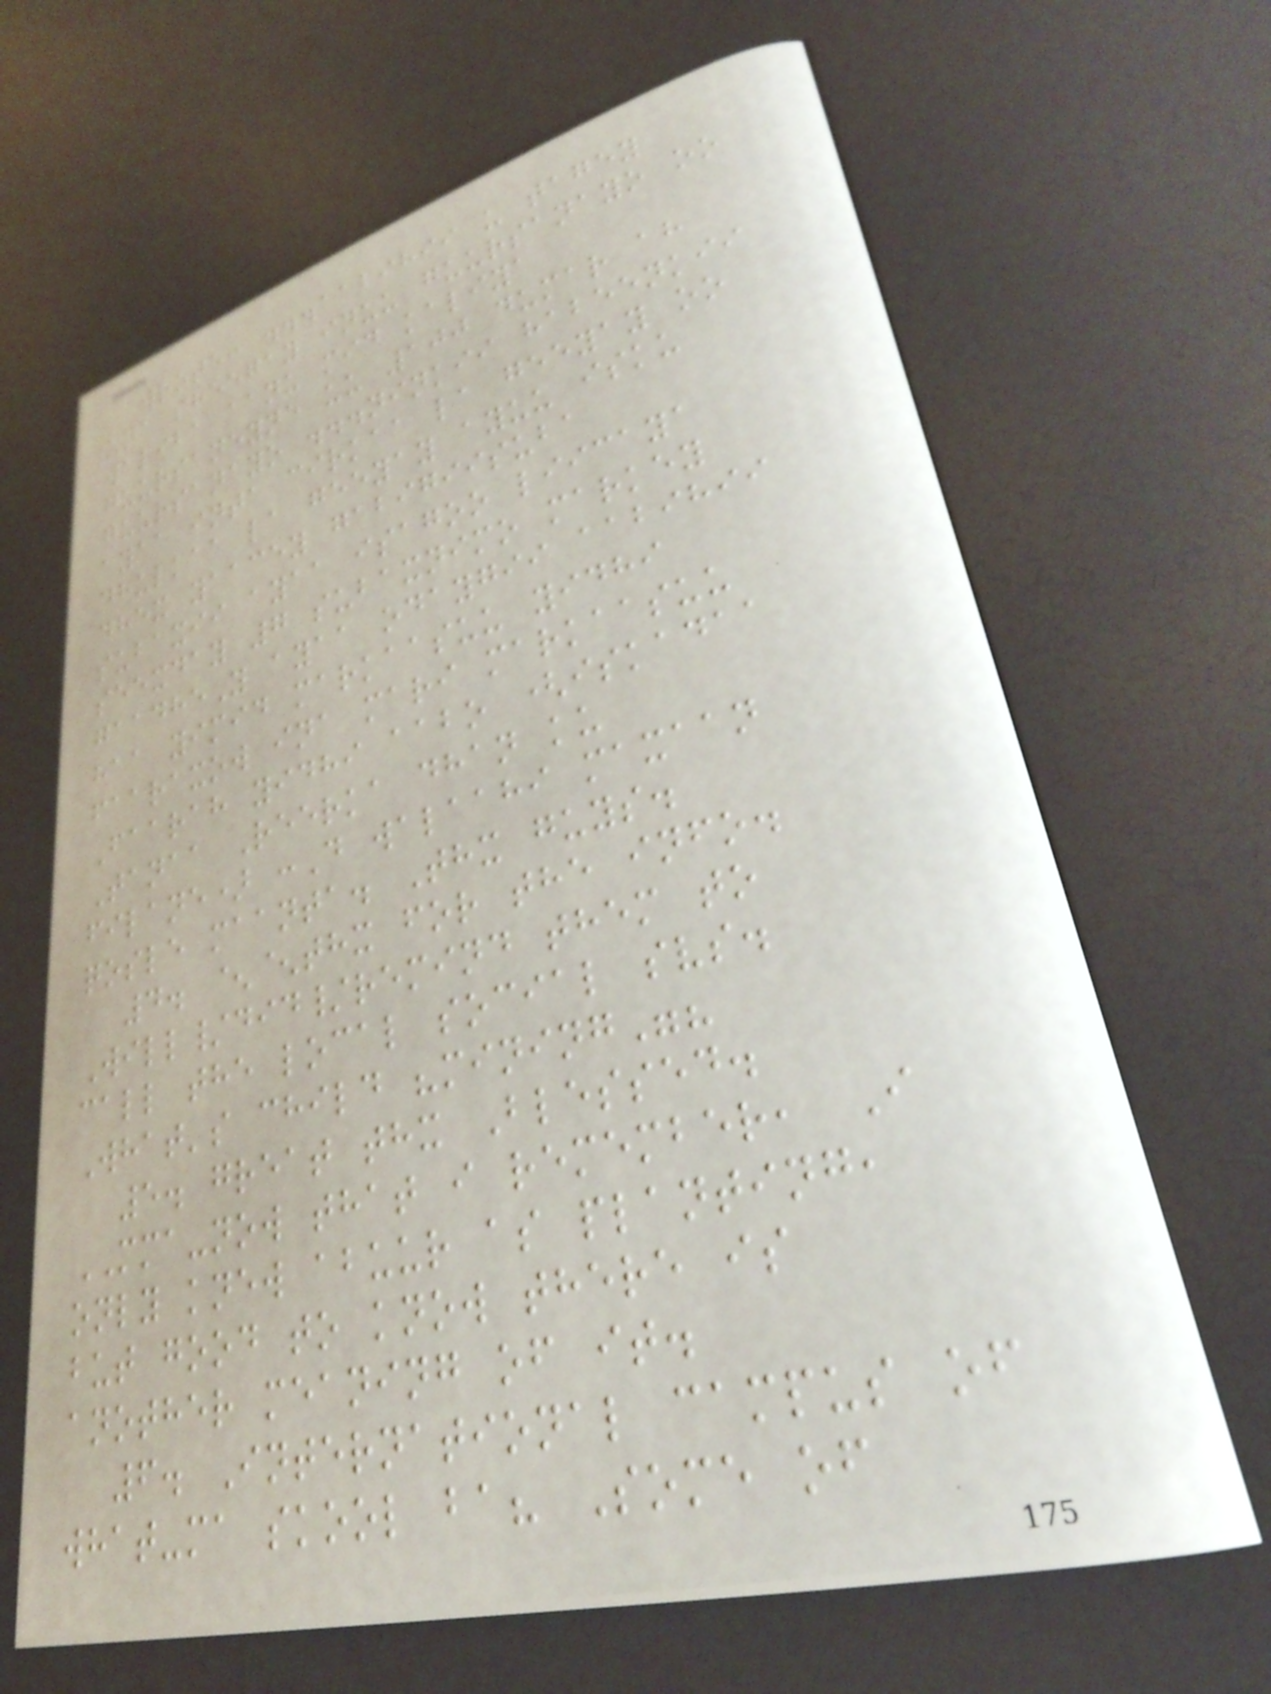wrote: ...aabihii u tagey
una sheegay inuu guursanayo oo
waliba aanu mid kaliya
guursaneyne uu 100 dumar ah
guursanayo ...ninkii habeenkii
ayaa inta cirkaa la geeyay oo
dhulkaa la geeyay ayuu isku
dhex yaacey gabigiisuba
subaxii ayaa isagoo liicaya
seexday 7 subaxnimo markey
gaadheY ayaa odaygii aabihii
haa yimid markaasuu yidhi
faaraxow ina mari markaasuu
Faarah yidhi aabo (iskadaa
Tanaa Reerka dhan ku
filane) :D walaahi maxaan
qosle maanta. Thx guys.
4. ^^thx for the info.
Will/did/remind them to
call the local social svs.
What's child "mining"?
5. great thx Blessed.
MMA-now that i remember, I
only knew abuur as planting,
but good to know there is
another meaning of it.
6. International campus of
what-ma skool ba? Some of
